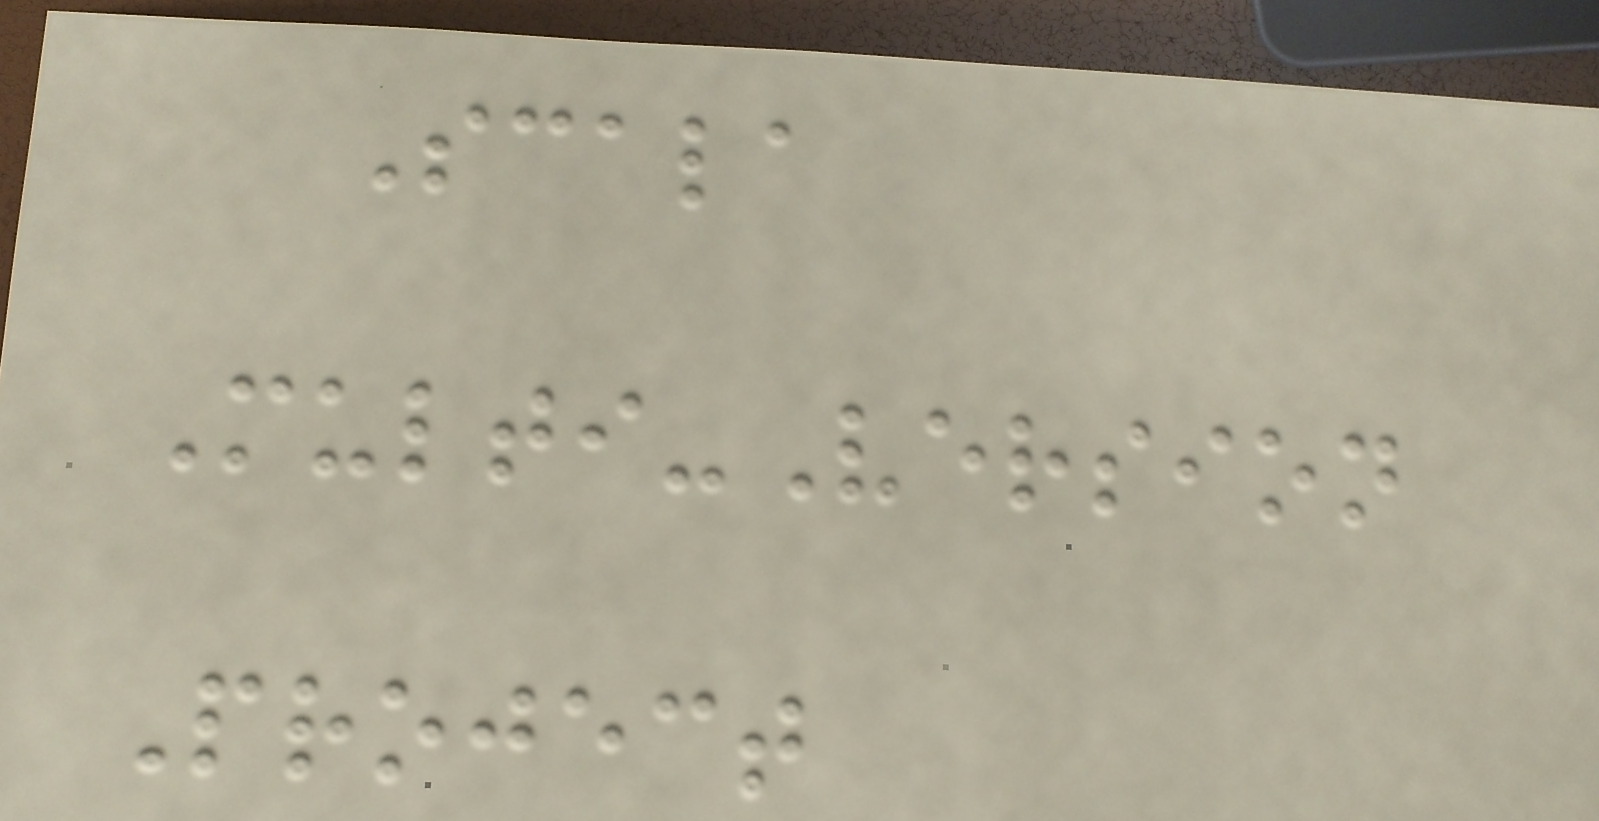Scala
Multi-Version
Project
